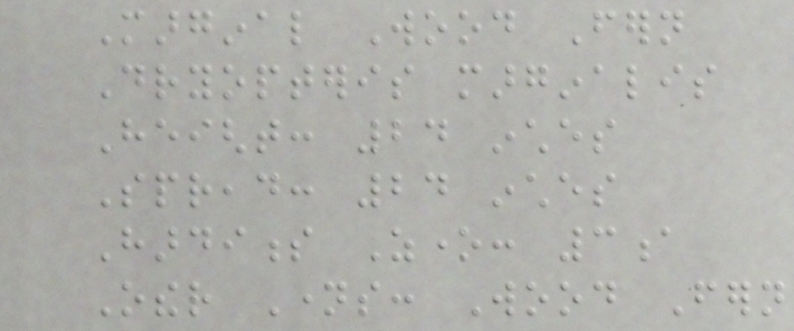Marginal Wood Fern
Dryopteris marginalis
Height: 24 inches
Spread: 24 inches
Hardiness Zone: 3a
Other Names: Wood Fern
